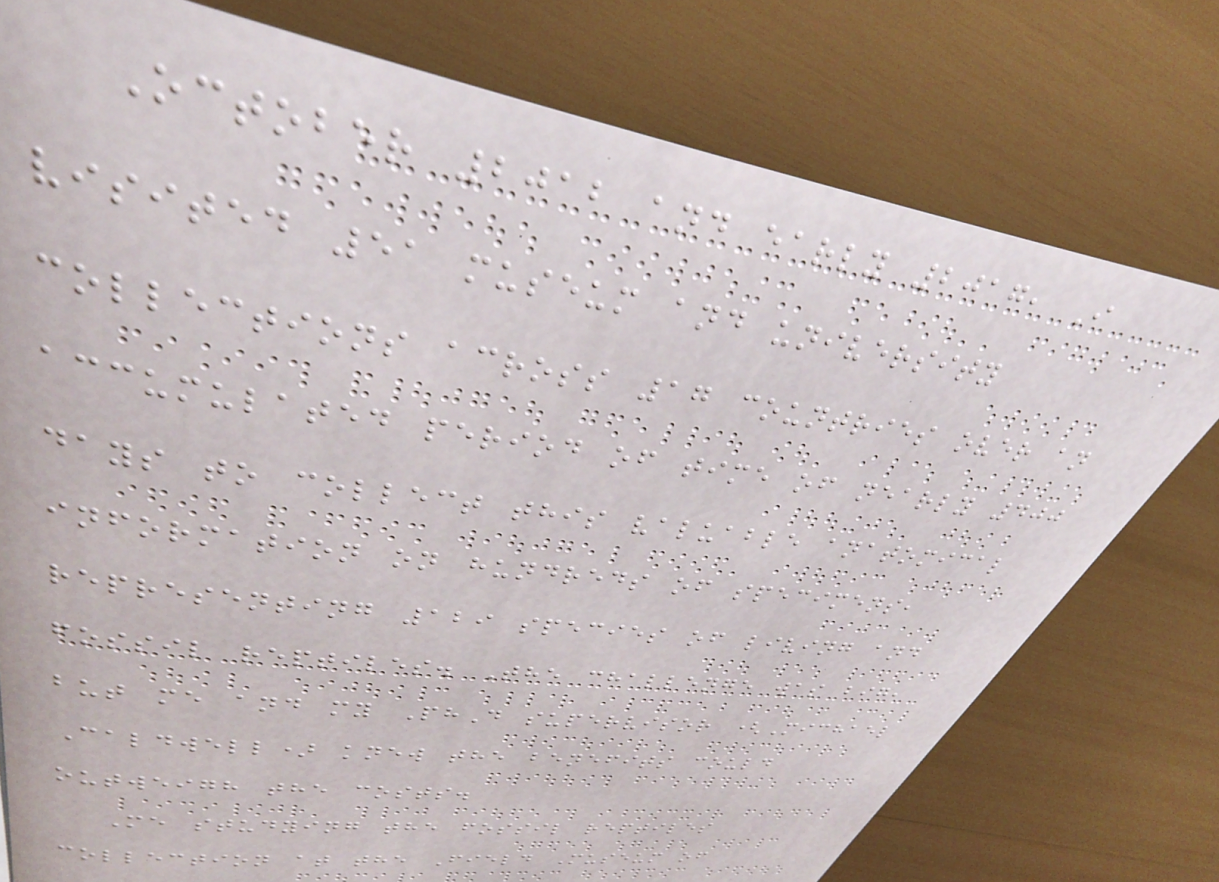October 2012 and early 2017, I
visited 51 museum and university
collections across 17 countries over an
accumulated period of time of nearly 400
days to collect this valuable anatomical
information on hundreds of specimens,
representing 129 species of living and
fossil reptiles. The challenge was big,
but me and my PhD supervisor (Michael
Caldwell) knew the benefits could
outweigh the costs.
Me studying the fossil reptiles
collection at the Field Museum of
